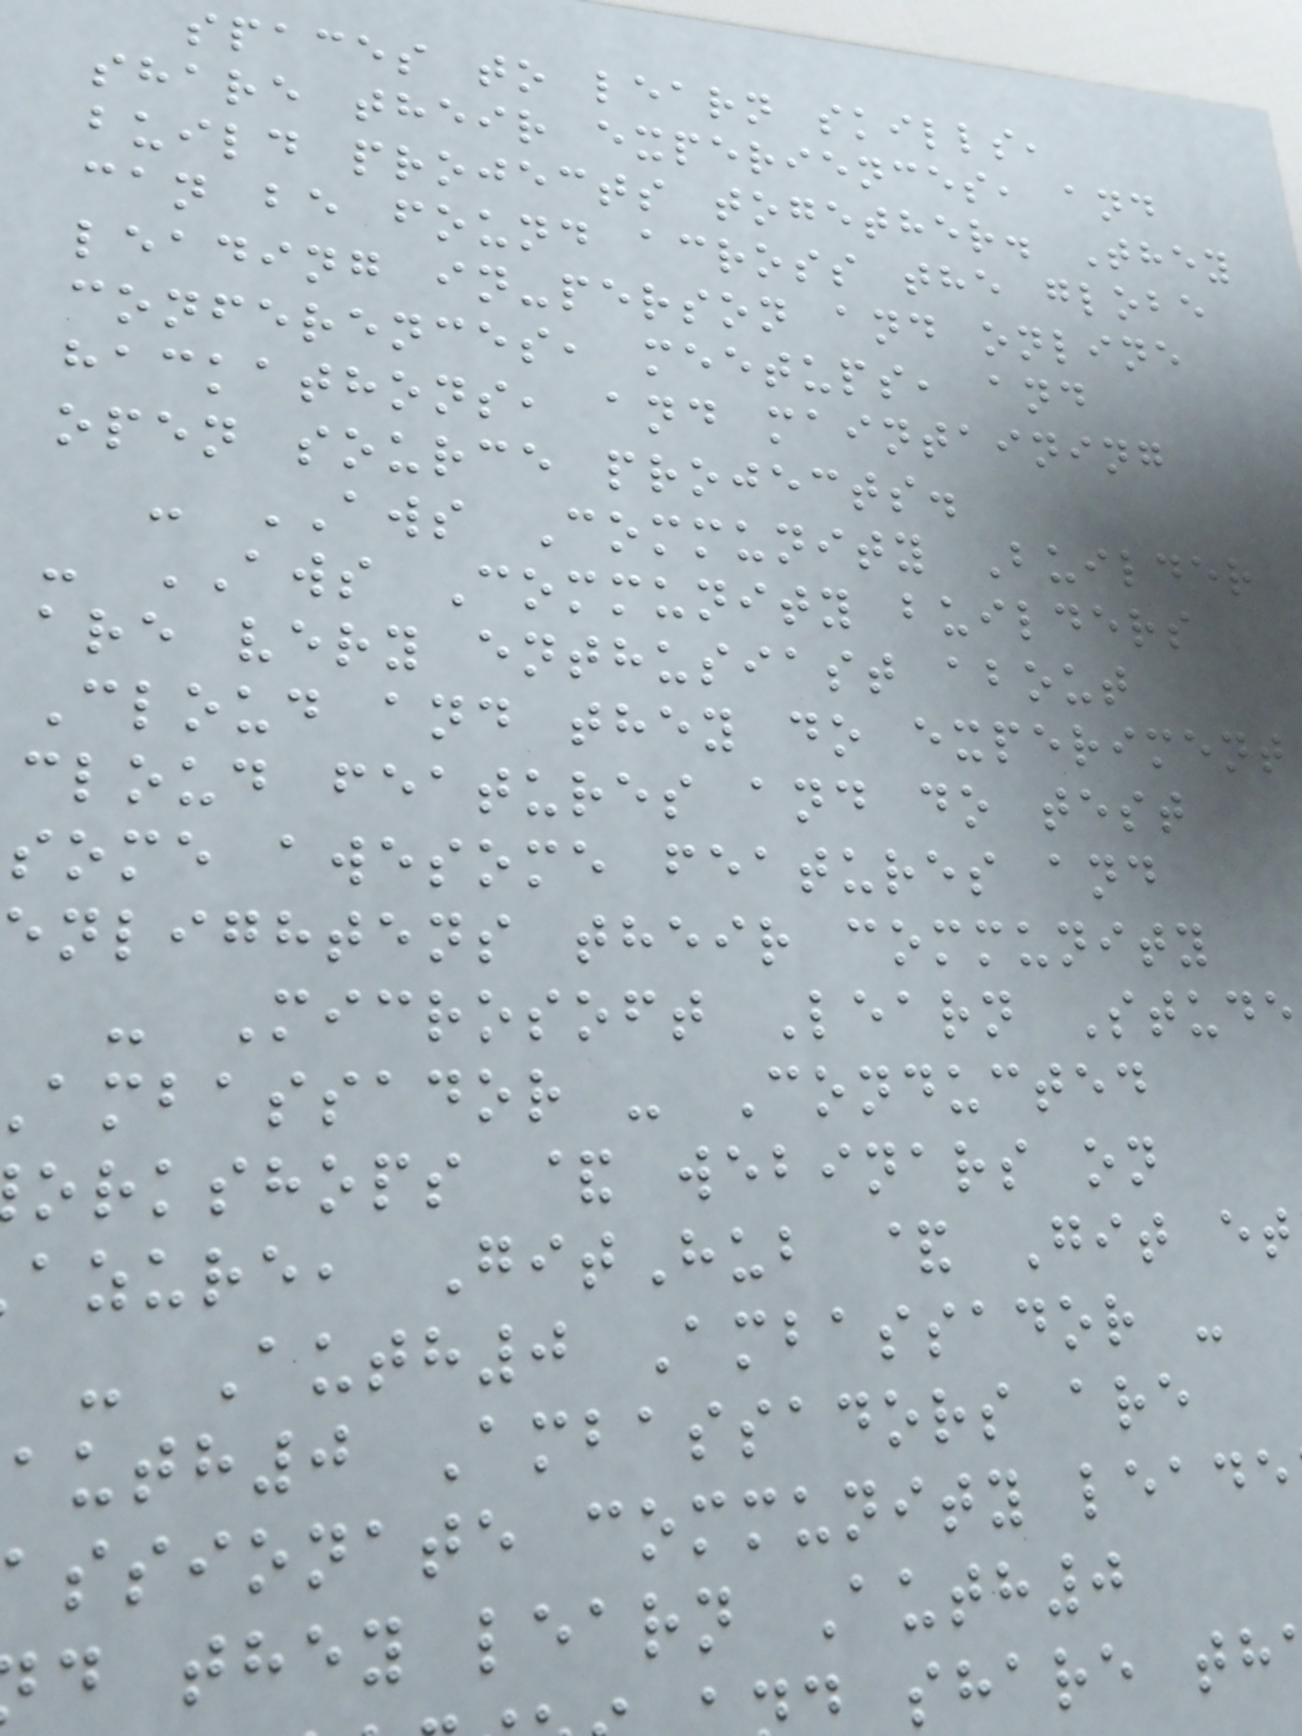spaces to learn skills,
share their experiences, and
build projects together. They
can be found across the globe
leading in-person and online
conferences, meetups, and
hackathons, and maintaining
open source projects.
- AWS Community Builder
- AWS Community builders
are very enthusiast about
Cloud and they do experiment
cloud features and do test
some awesome features and
enlightens their community
- Microsoft Learn Stude
ambassador - Conducted
orkshops & webinars on
azure, GitHub & Git et
- Auth0 Ambassador -
auth0 Ambassadors are
ssionate community leade
d they learn Auth0
share th
